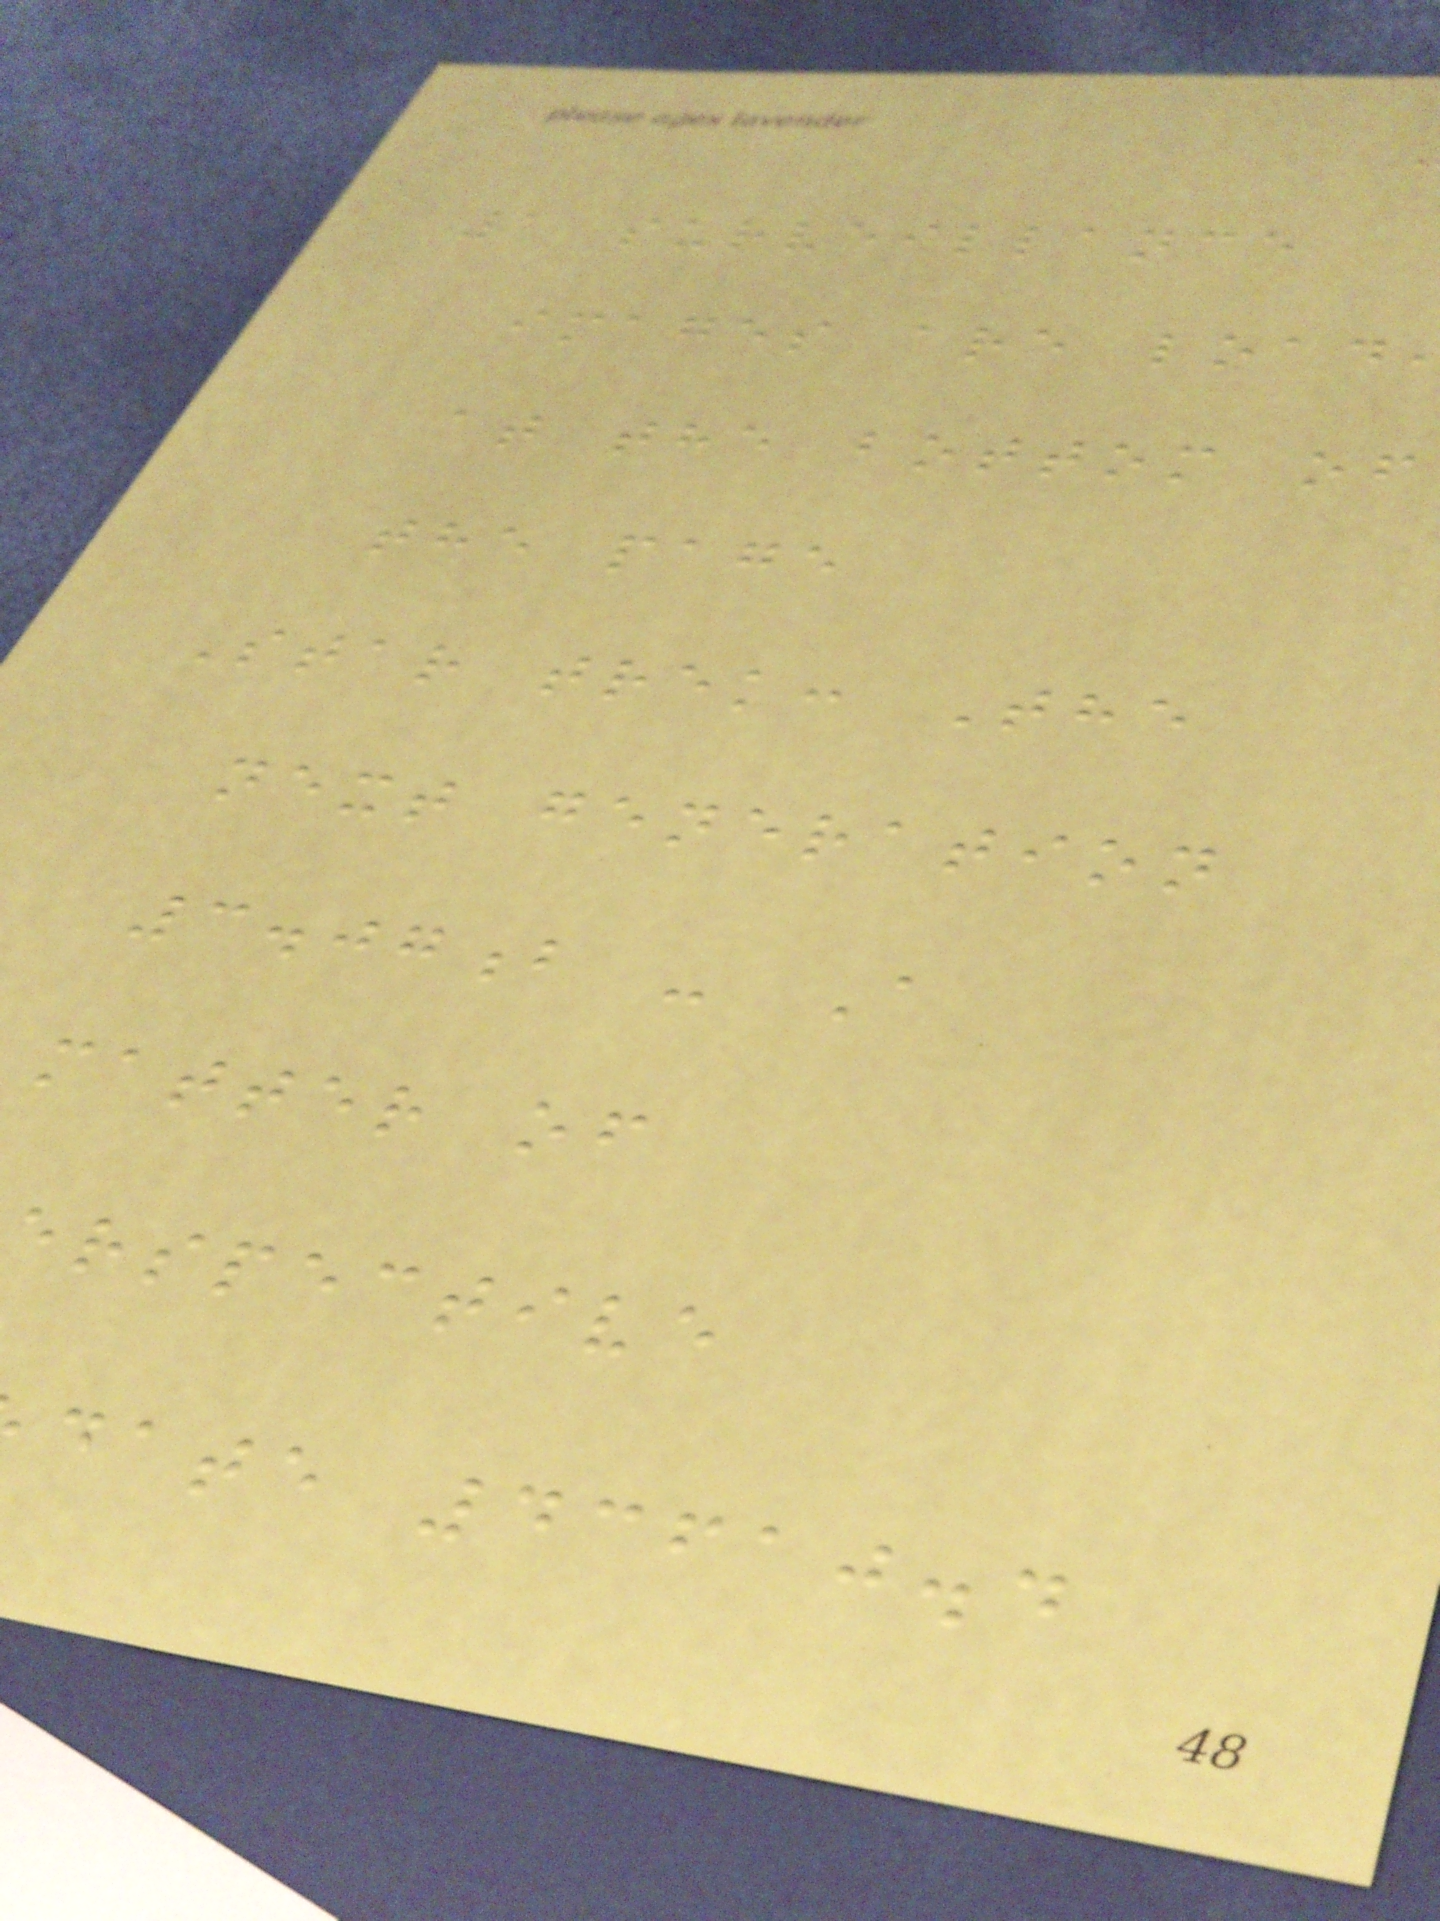1 surveillance
images are load
at the bottom of
the page
Star trek: The
next generation
3.07b - A
matter of
erspective
date 43610.4
